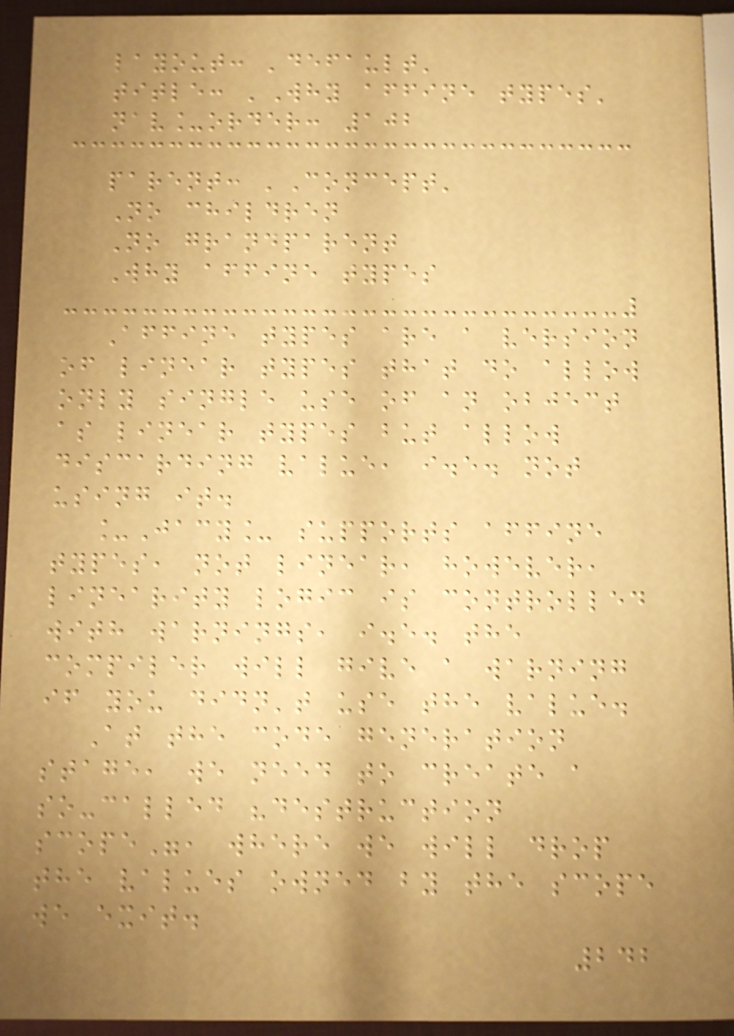layout: 'default'
title: 'Why affine types'
nav_order: 102
parent: 'Concept'
No children
No grandparent
Why affine types
Affine types are a version
of linear types that do allow
only single use of an object
as linear types but allow
discarding value, i.e. not
using it.
_Jacy_ supports affine
types, not linear, however,
linearity logic is controlled
with warnings, i.e. the
compiler will give a warning
if you didn't use the value.
At the code generation
stage, we need to create a
so-called "destruction
scope", where we will drop
the values owned by the scope
we exit.
242
